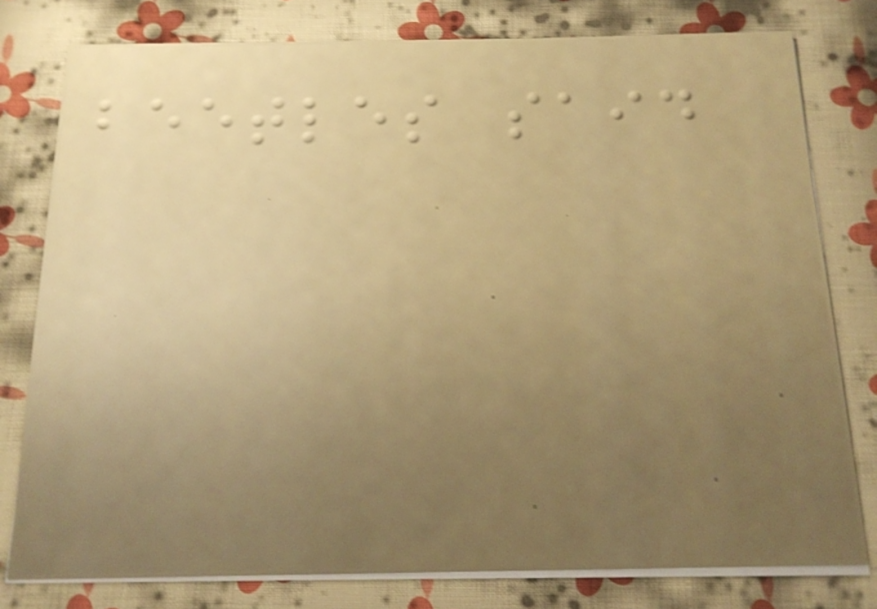beetles said
